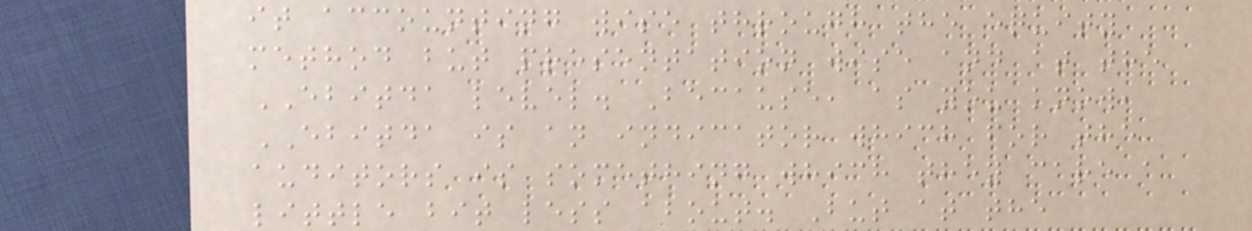it accounting wise through the equity
method but presentation wise and at the
EBITDA level. Because, as you know,
EBITDA is an indicator which for the
auditors is something which they care a
little bit less about. But at the
